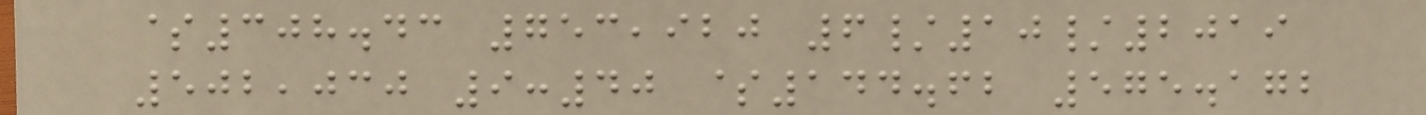$308.43 753,920 6/10/2019
502,030 9:40 $144.62 575.172
